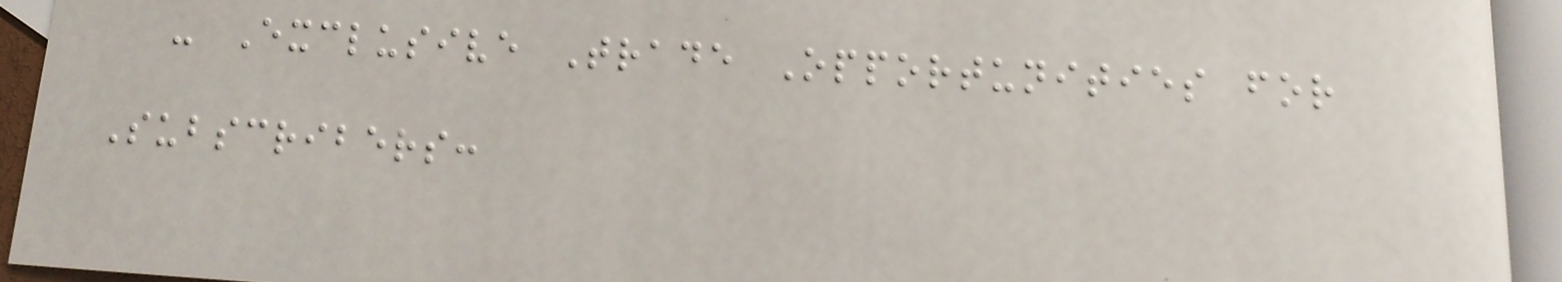- Exclusive Trade Opportunities for
Subscribers:
